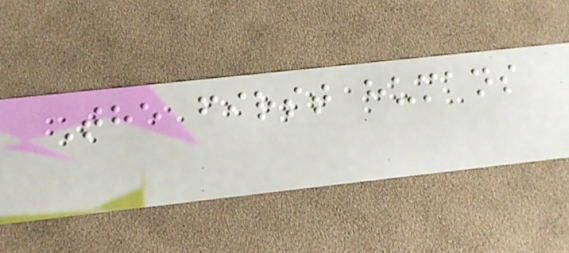The first humans
